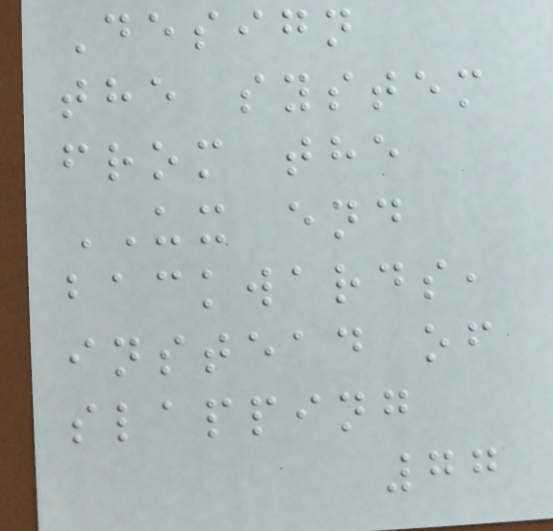Design
the system
from the
UX end
backwards,
instead of
slapping
77
